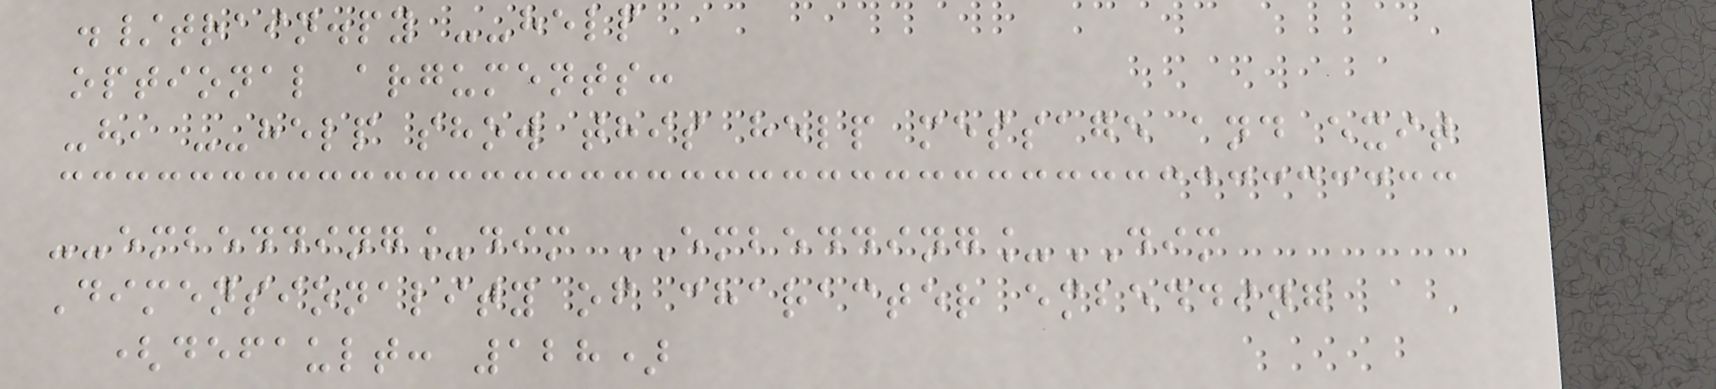./train.py --help
optional arguments:
-h, --help show this help message and exit
--embedding_dim EMBEDDING_DIM
Dimensionality of character embedding
(default: 128)
